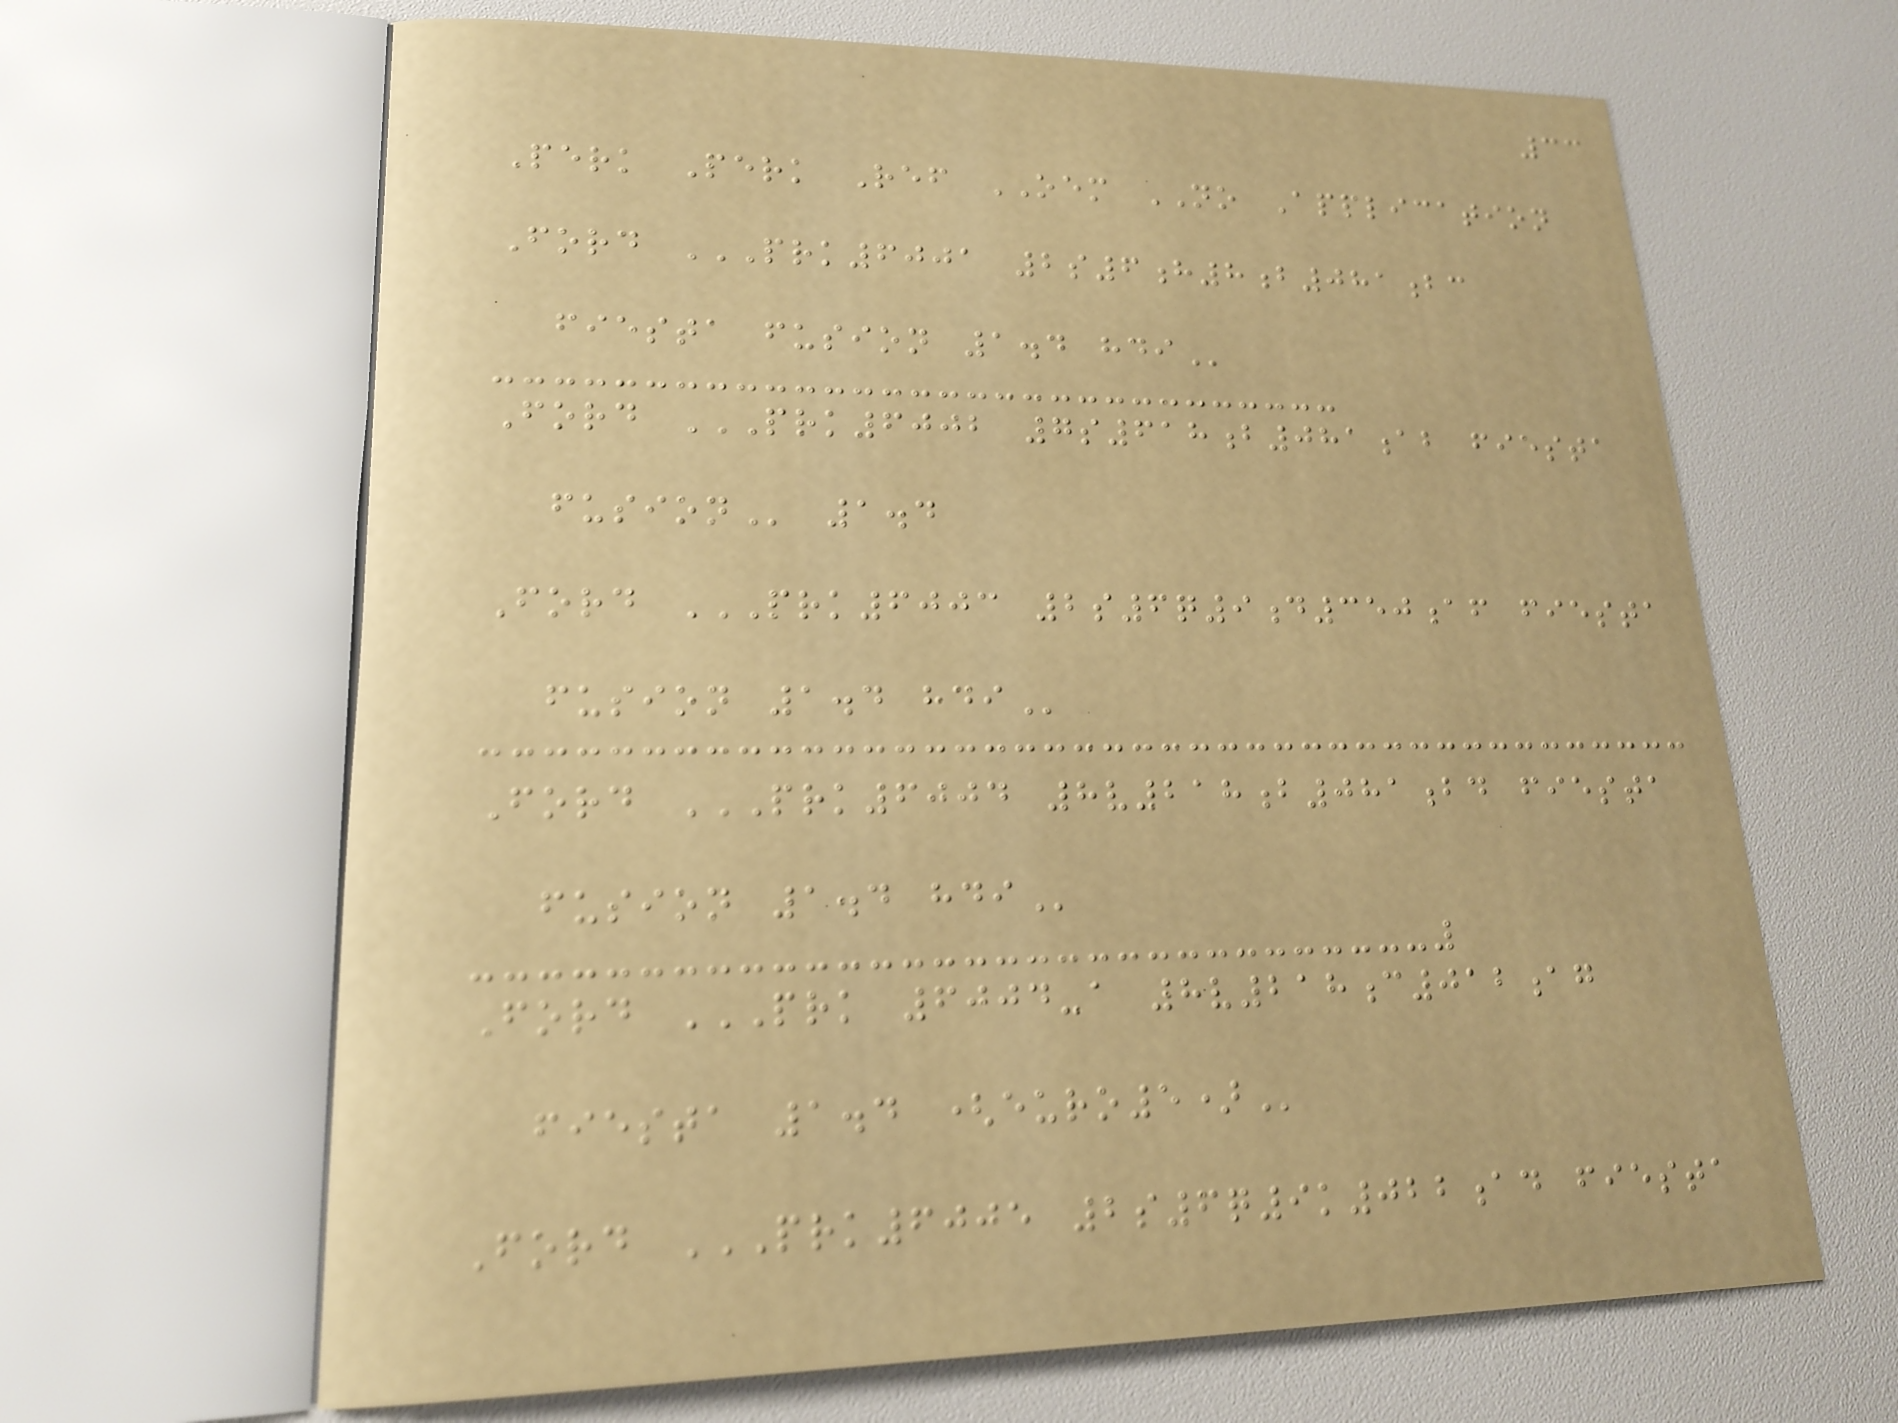33
Perk Perk Ref OEM NO Application
Ford PRK6001 2S6H8B081BC
FIESTA FUSION 1.4 HDI
Ford PRK6002 7S618B081AB FIESTA
FUSION 1.4
Ford PRK6003 2S6Q9D350AF FIESTA
FUSION 1.4 HDI
Ford PRK6004 8V218B081BD FIESTA
FUSION 1.4 HDI
Ford PRK 6004-A 8V218C012AG
FIESTA 1.4 (EURO5)
Ford PRK6005 2S6Q9K022AD FIESTA
